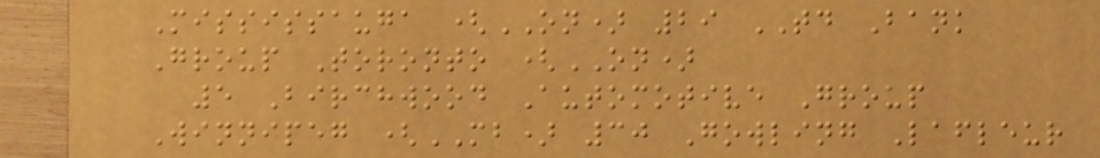Mississauga (ON) 29 TD Bank
Group Toronto (ON)
5 Birchwood Automotive Group
Winnipeg (MB) 30 Gowling Lafleur
